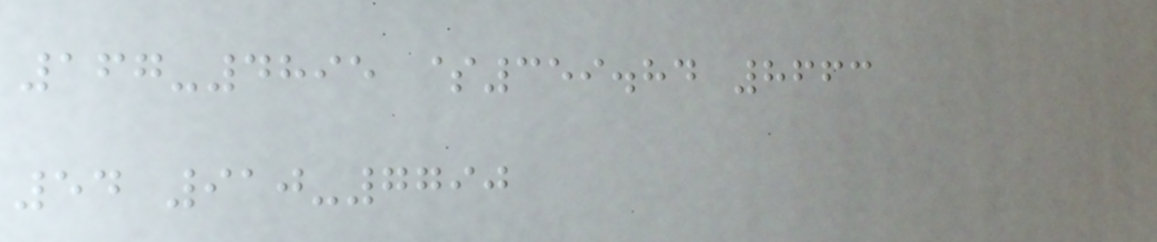167-4895 $359.84 8663
54 910-7790
